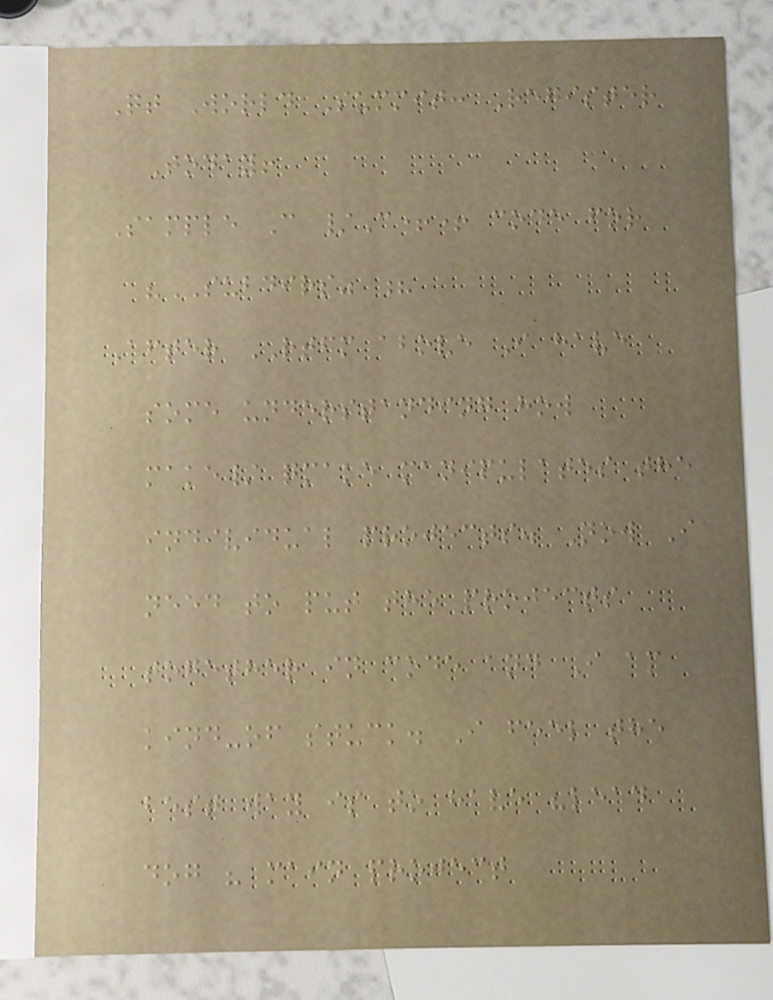Qt World Summit: Register
Today!
Sample C /C++ code for
"SUBDIRS" ?
After RTFM above I have
some understanding how
make/ qmake manipulates the
individual projects. Now I
need to put the projects
together in code and I am
kind-of stuck. I feel the
best way is to have "lead
dog " main project
